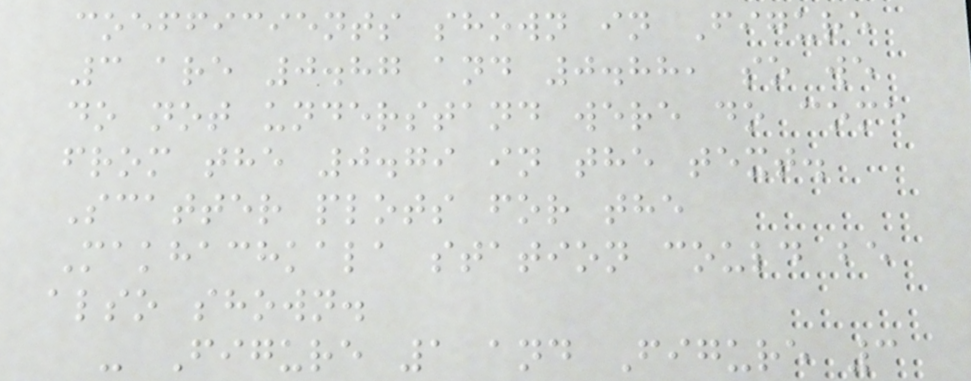coefficients shown in Figure
3 are 0.87 and 0.88, so we
do not understand were do come
from the 0.79 in the text.
Scatter plots for the
Makhachkala station could be
also shown.
- Figure 1 and Figure 3
